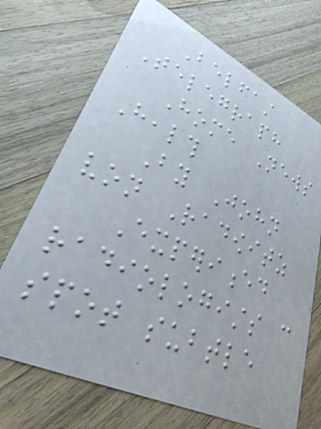Belfast
Telegraph
Home News
Health
By John
von Radowitz
Experienced
radiologists can
spot subtle
